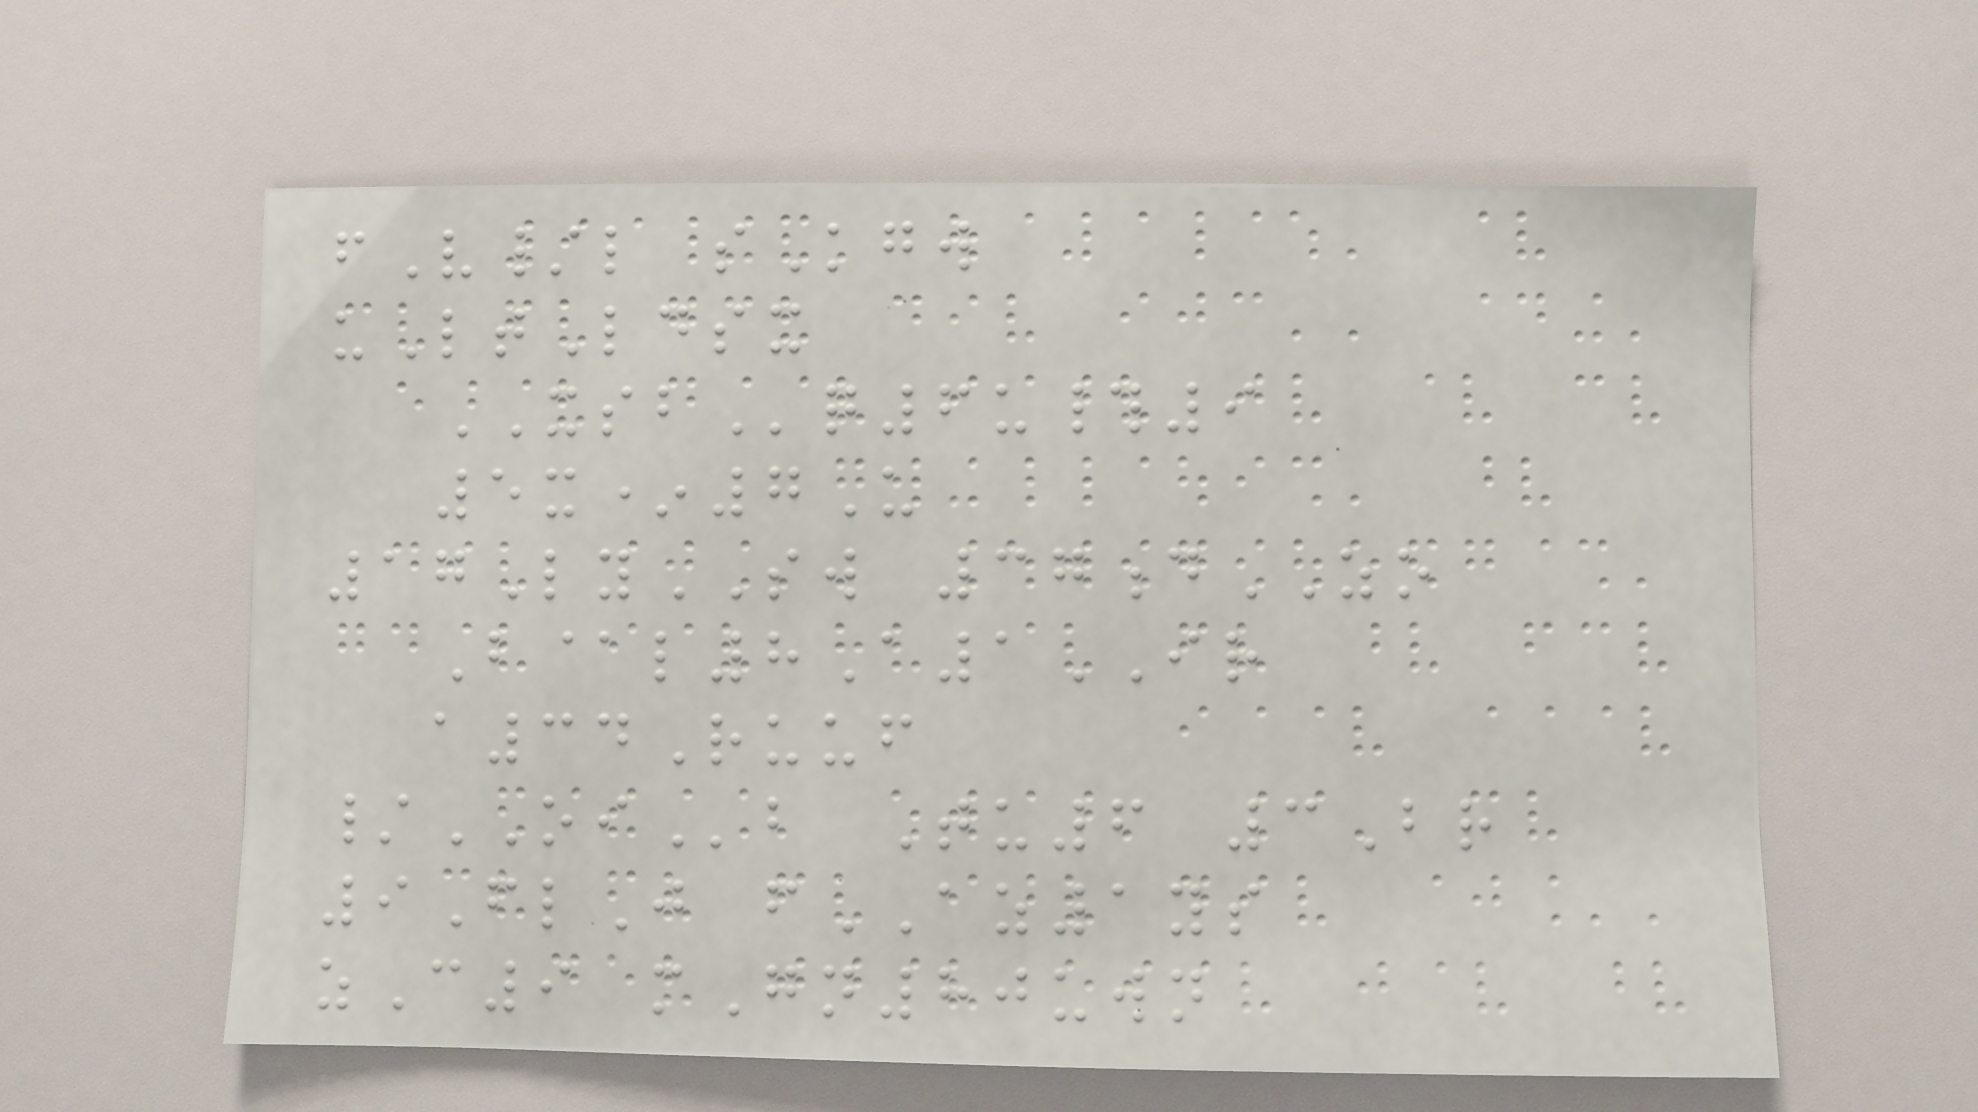fV/l sKgw
uLtLdsx
XSBq6u#9
5x*7U
17LySW 37dZO
B@l8A1IR
a34Ruuf
/OIb Tu6 3Br
9FlJ fAZ1ys
zC9 mGn80uwn
